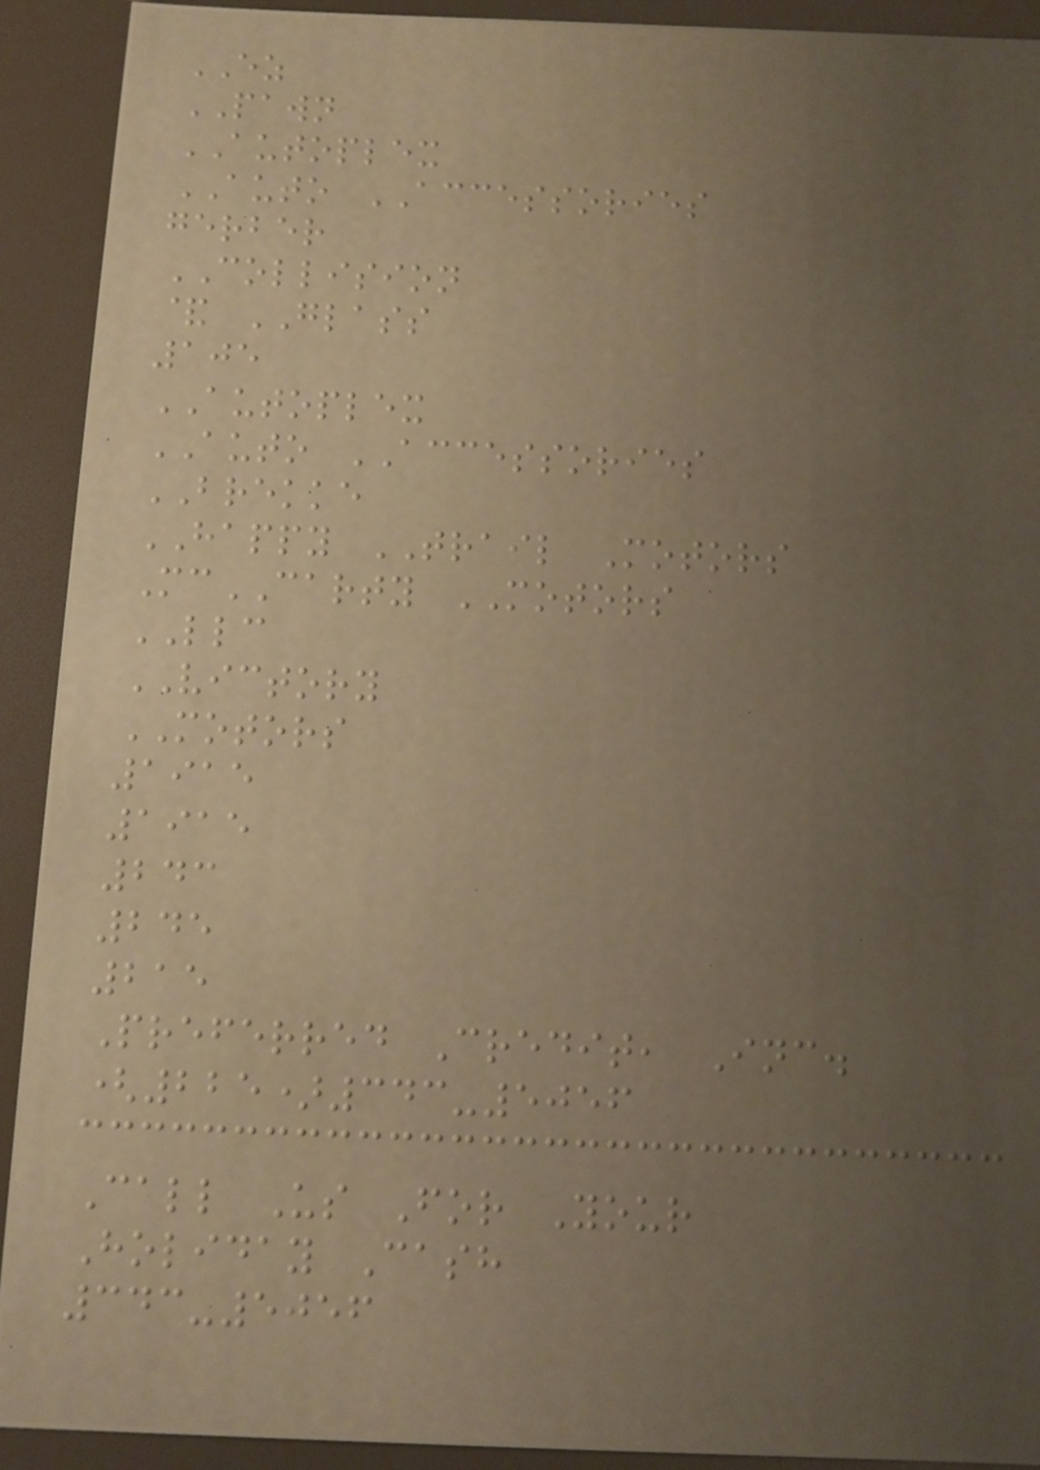EZ
PAWN
AUTOPLEX
AUTO ACCESSORIES
gerber
COLLISION
& GLASS
105
AUTOPLEX
AUTO ACCESSORIES
BREKKE
HAPPY TRAIL Motors
McCARTY MOTORS
LLC
VICTORY
MOTORS
1915
1915
243
245
215
Preferred Credit, Inc.
(225)343-5056
Call Us For Your
Holiday Cash
343-5056
